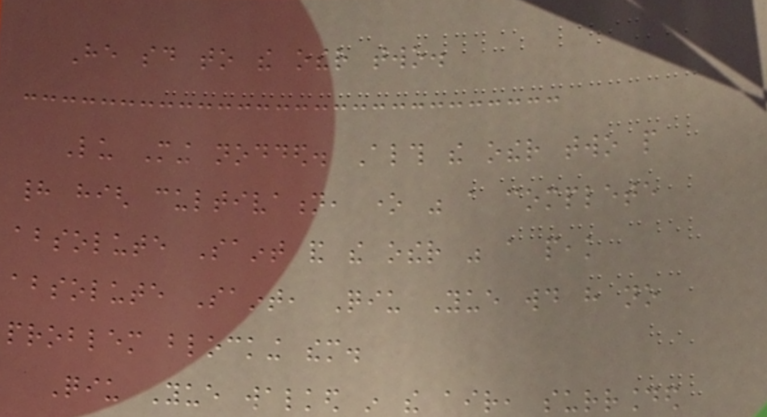He said to the other two.
Lu Ming nodded. Although the other two people
had high cultivation, one was a complete
absolute Saint and the other was a peak
absolute Saint, Qiu Yue would have no
problem blocking them.
Qiu Yue walked in the air, surrounded
